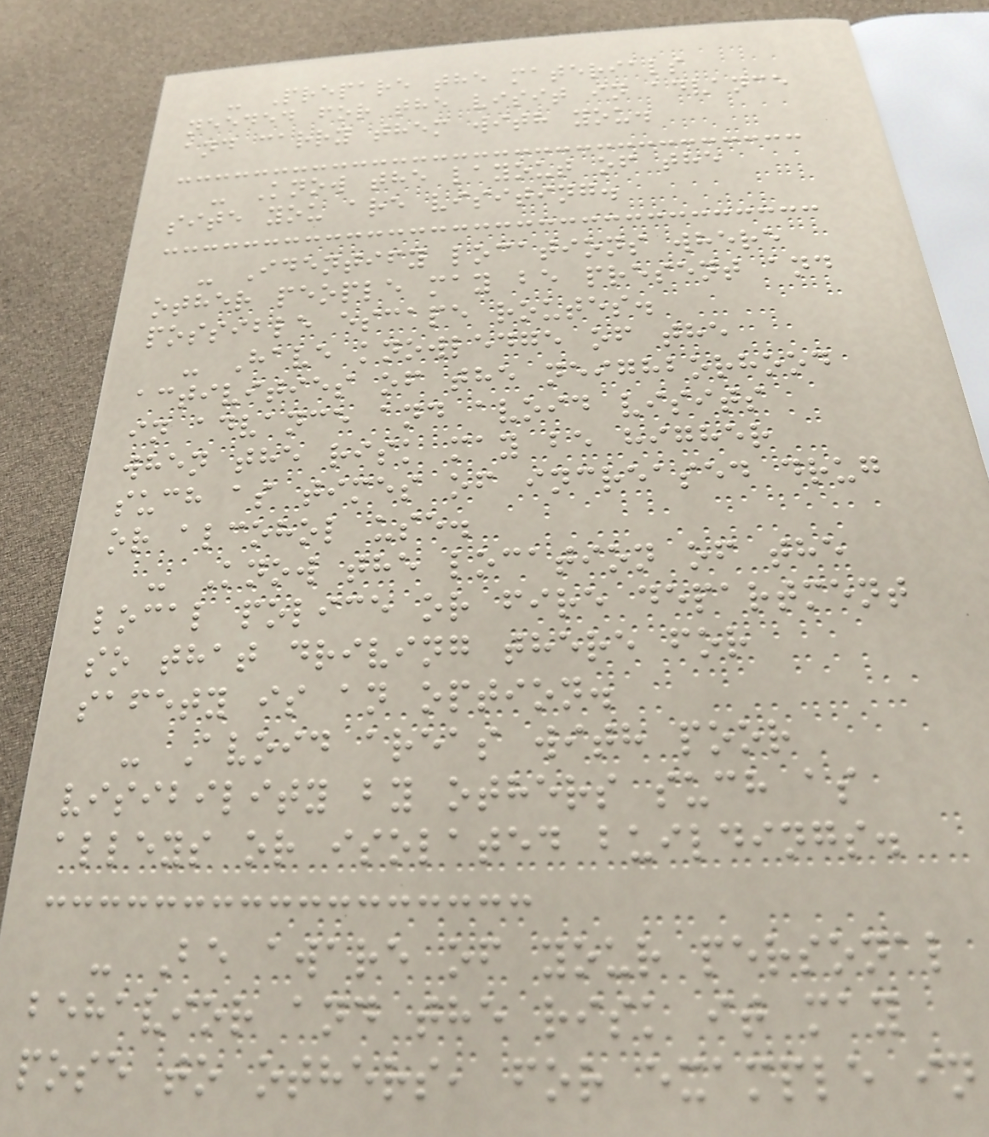- Prepare the materials
needed for the visit in advance
and carry them with you.
- Know the layout of the
site you are visiting.
- Identify locations where
other people may be present and
possible escape routes.
- Have knowledge of the
activities of the neighborhood
in advance and avoid visits
when the risk may be higher
such as times of increased drug
or alcohol use.
- Know the location of the
local police or fire department
so that driving there for
safety is an option.
- Avoid areas with poor
visibility by others such as
alleys or isolated buildings.
- Be aware of your personal
behavior and the risk it may
pose to others, for example in
